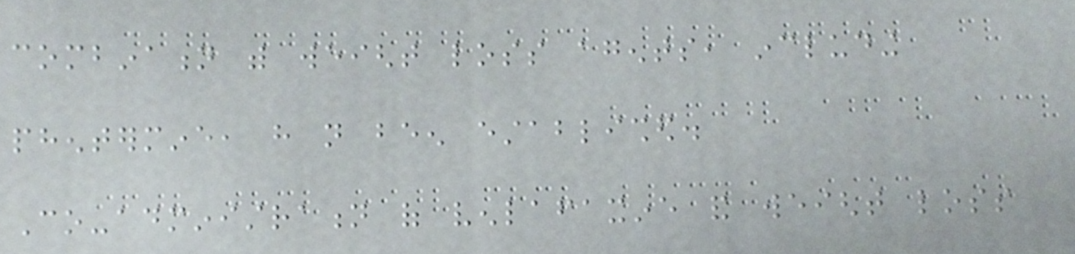combination with weight loss agents, including
phentermine, have not been established.
Co-administration of venlafaxine and weight loss
